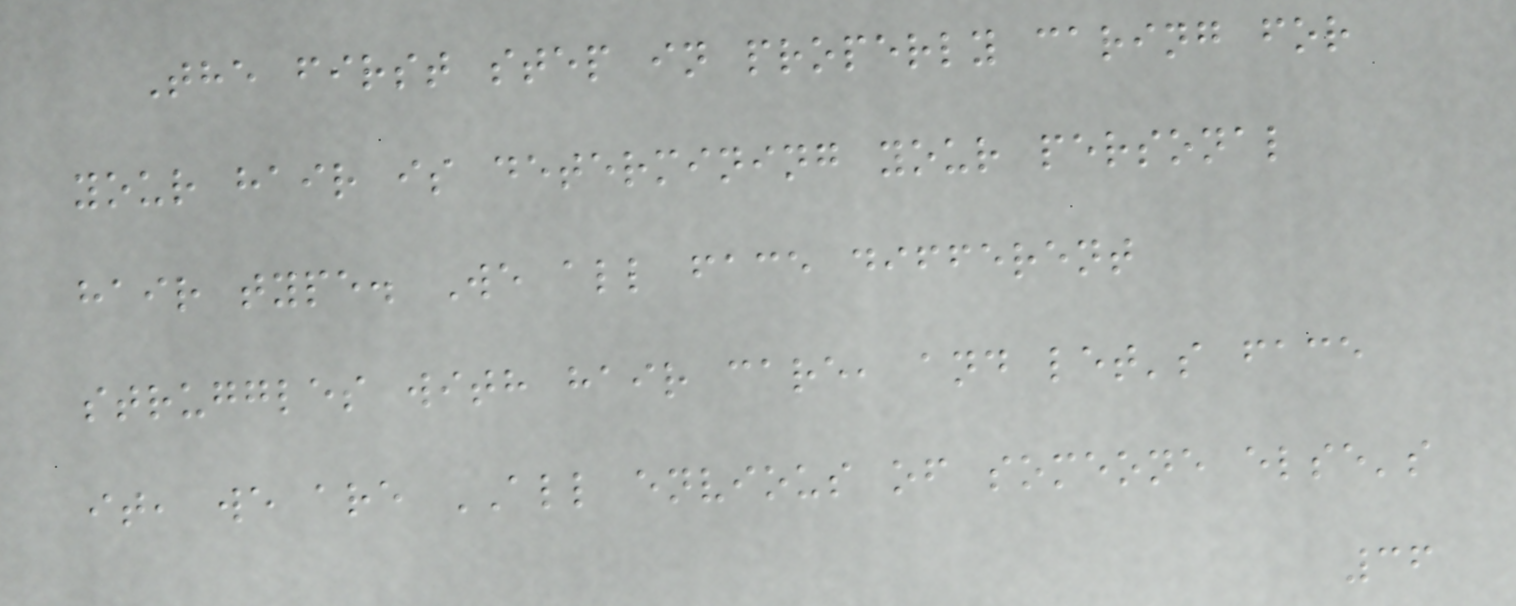The first step in properly caring for
your hair is determining your personal
hair type. We all face different
struggles with hair care, and let's face
it, we are ALL envious of someone else's
36
